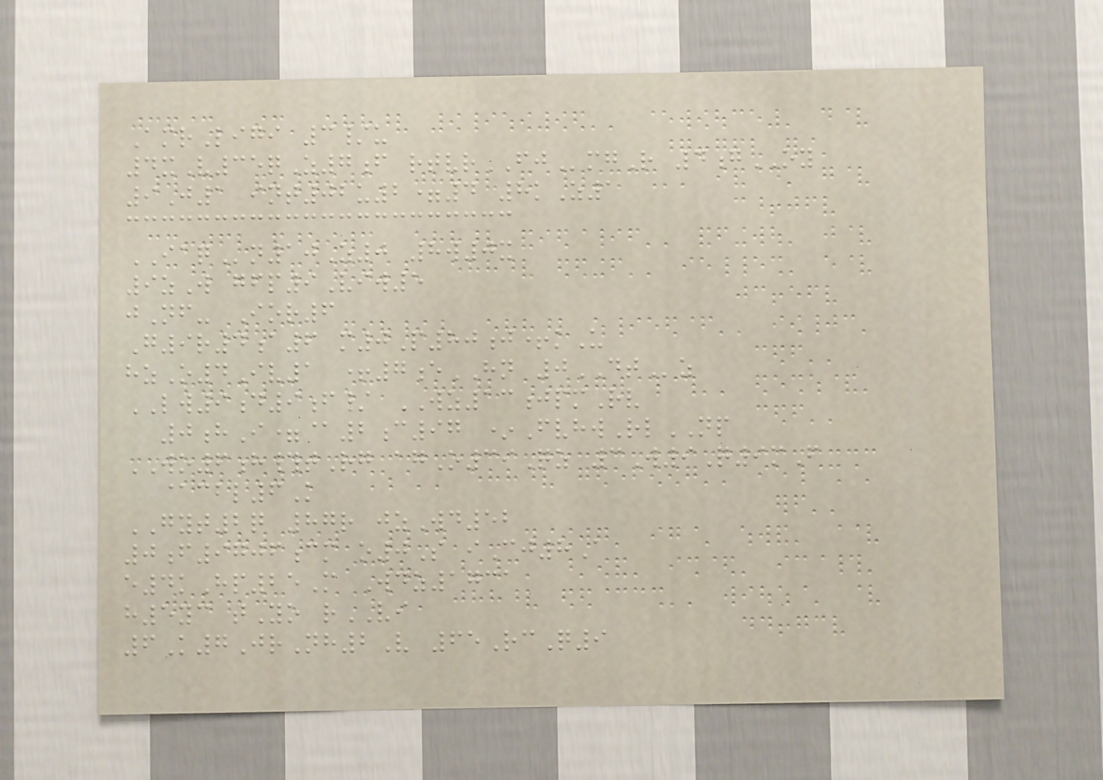AmrLigi 3/u
4xV35qZ7f rtvrFJmgR 4gOY
9J1 int02u2=4 8kZ1
IAQn10Z0 8w0x
9zW gfp9Viw5
jNf- Ior6
G9r4a6 m0P80j+kU
hzO4Iv1 +7eHN 0DTz
LW9d9f/ WZ13jpmRv
0hI=@2c97 *FvhwRlNP
WO6h#tRg agO39Qz 3W9Q9mF
@cbl6K
GYT2q 87r jzWd52
0f9706cm o0S iCj8A
e4kHp25M Wdz1731
h5yc tYo rVI
6K7JrNh2V 65RcQ9
